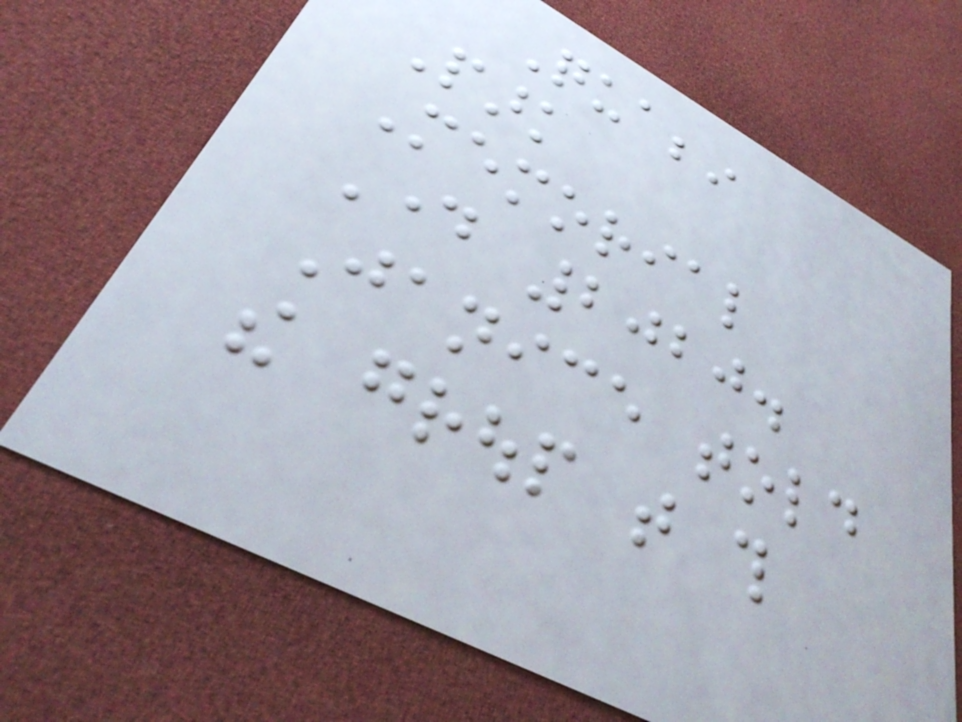Quabbin
Park
Memorial
Day 2020.
Janice told
the group that this
